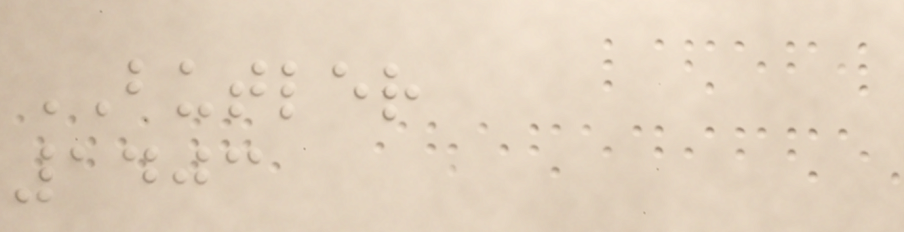BUTLER
1403
